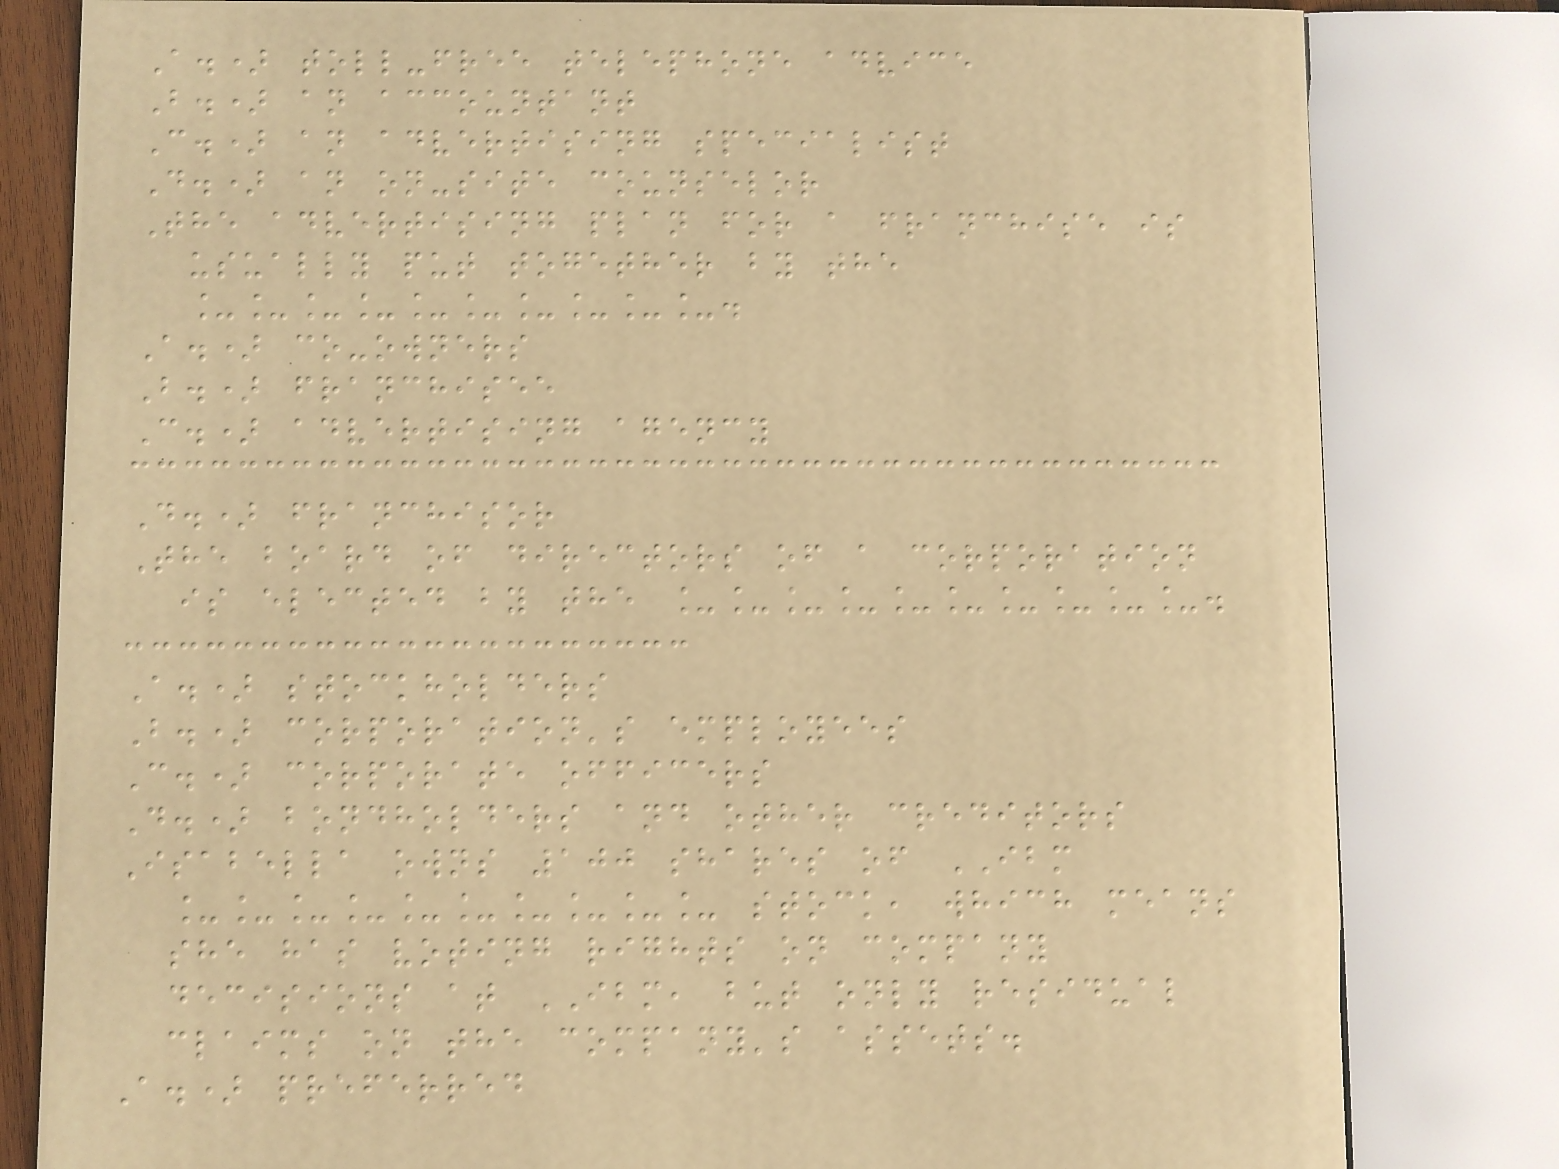A.) toll-free telephone advice
B.) an accountant
C.) an advertising specialist
D.) an on-site counselor
The advertising plan for a franchise is
usually put together by the
__________.
A.) co-owners
B.) franchisee
C.) advertising agency
D.) franchisor
The board of directors of a corporation
is elected by the __________.
A.) stockholders
B.) corporation's employees
C.) corporate officers
D.) bondholders and other creditors
Isabella owns 100 shares of IBM
__________ stock, which means
she has voting rights on company
decisions at IBM, but only residual
claims on the company's assets.
A.) preferred
